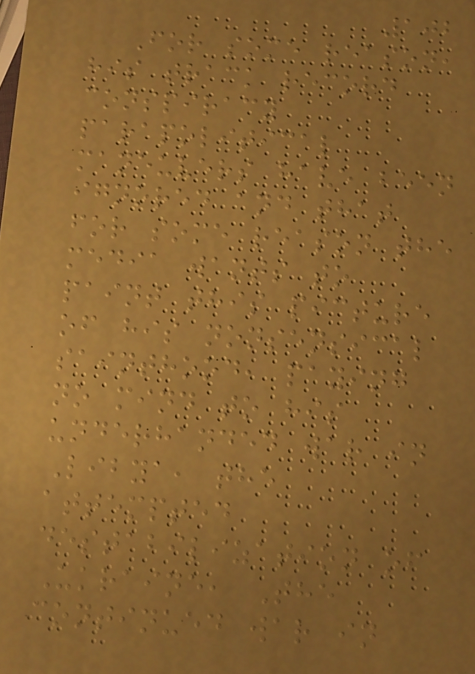102
For some reason,
his track record
conspiracy
parapolitical
maneuvers have been
ignored and that
for some reason the
media wants to
paint this picture
of his nonsensical
sainthood, paying
no mind to his
underhanded war in
Libya, the
attempted
destabilization of
Ukraine, The
continued war in
